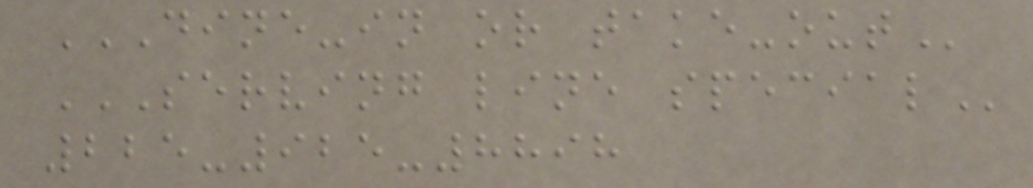DINE-IN OR TAKE-OUT
SERVING LINE SPECIAL
225-925-8898
